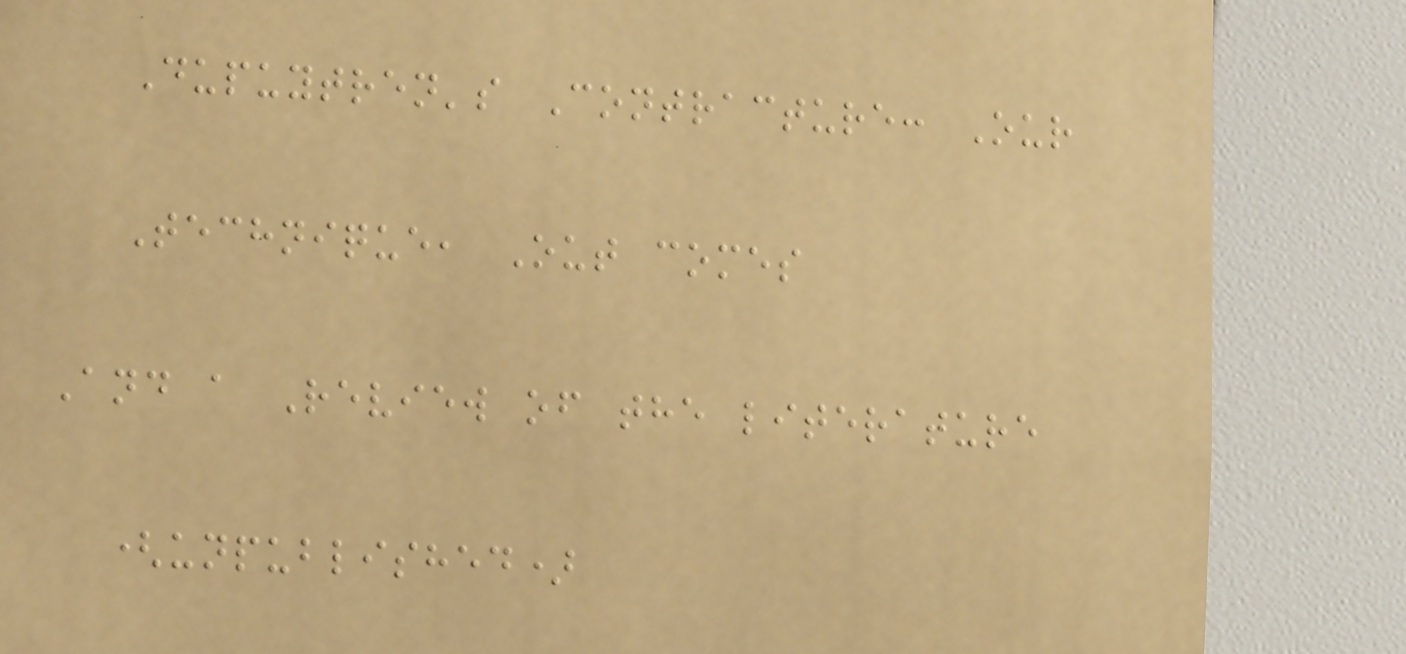Dupuytren's Contracture: Our
Technique, Out comes
And a Review of the literature
(unpublished)
